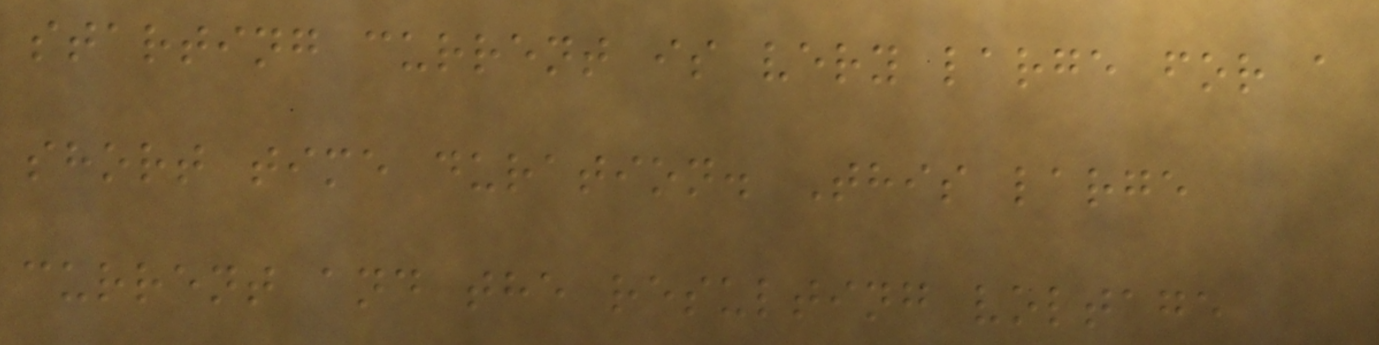starting current is very large for a
short time duration. This large
current and the resulting voltage
